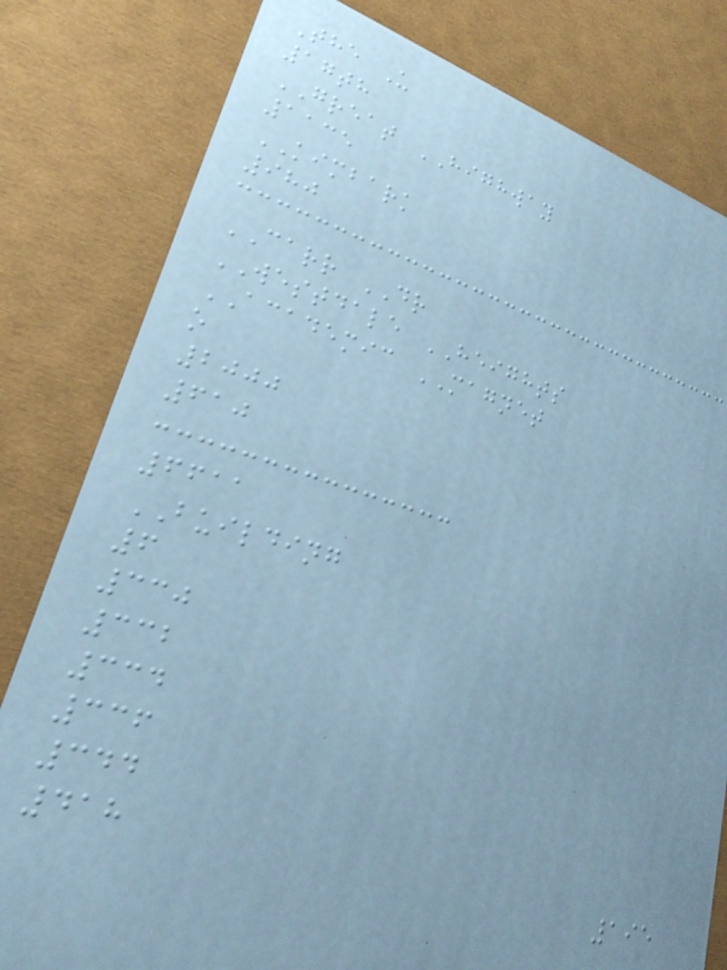The U
17th
GREAT HIGHWAY
1135
KIMBARK
980
CARR DR
WESTDALE HEIGHTS
ACADEMIC MAGNET
o
2000
610
6611
BUILDING
6
330
332
334
336
344
418
195
